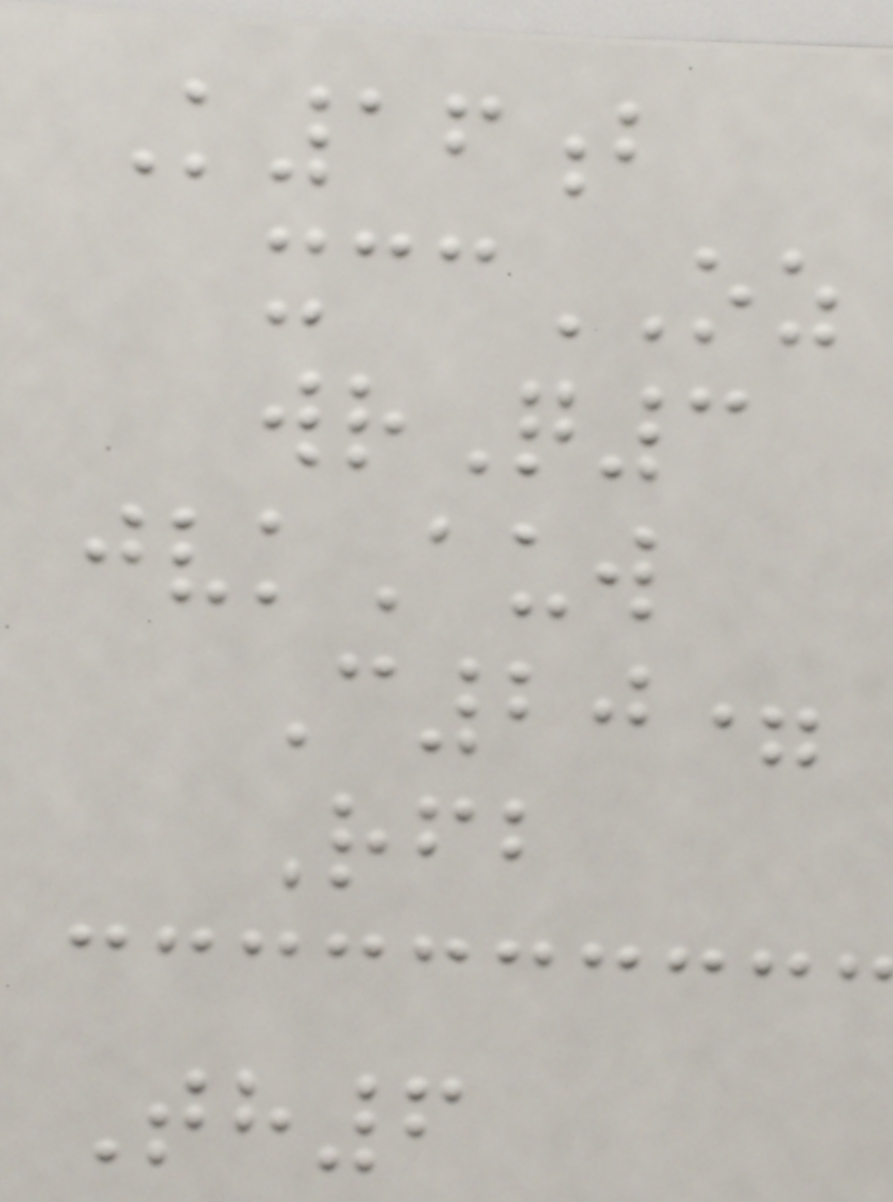K16b
xccOZ
wrQ3
jvkAuw
C20=
Rfb
Th6
